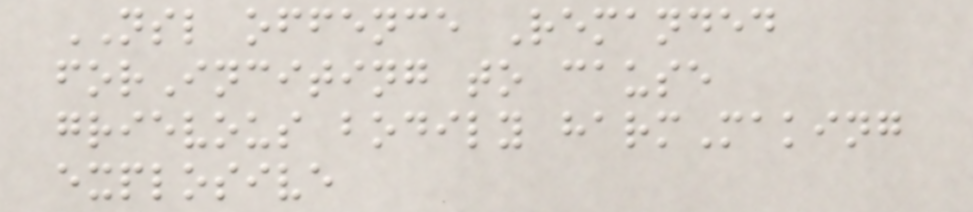NSL offence Remanded
forInciting to cause
grievous bodily harmMaking
explosive
